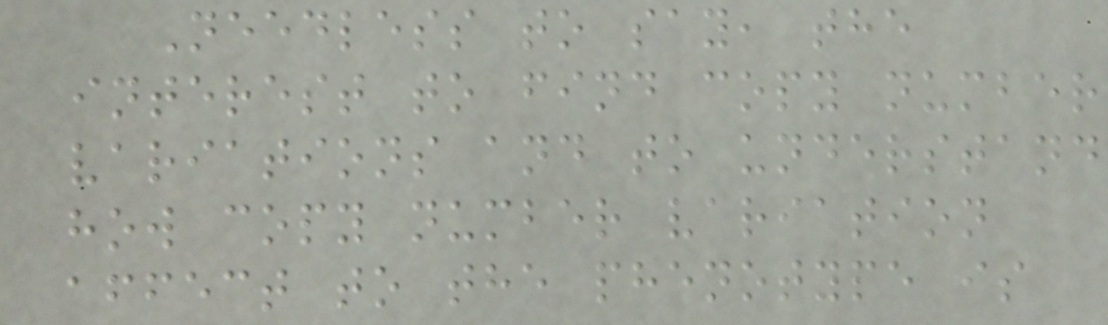Needless to say, the
interest to find copy number
variations and to understand
how copy number variation
affect to the phenotype is
